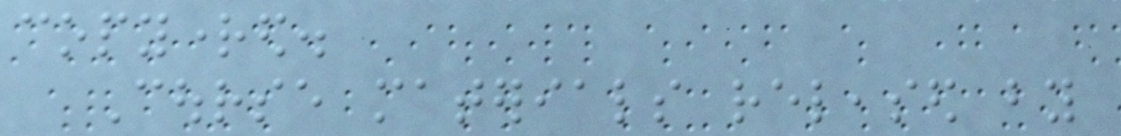copyrighted.
Course materials released by
